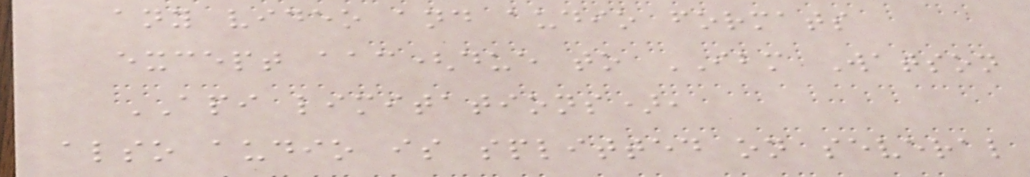any video and audio formats
except aac(due to IBM Watson
API limitations),
also audio is splitted on several
